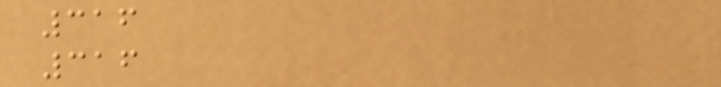316
316
